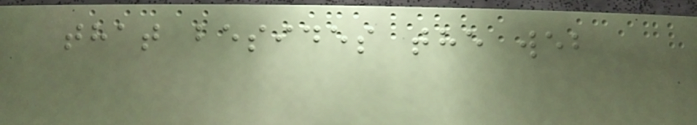that besides the web
